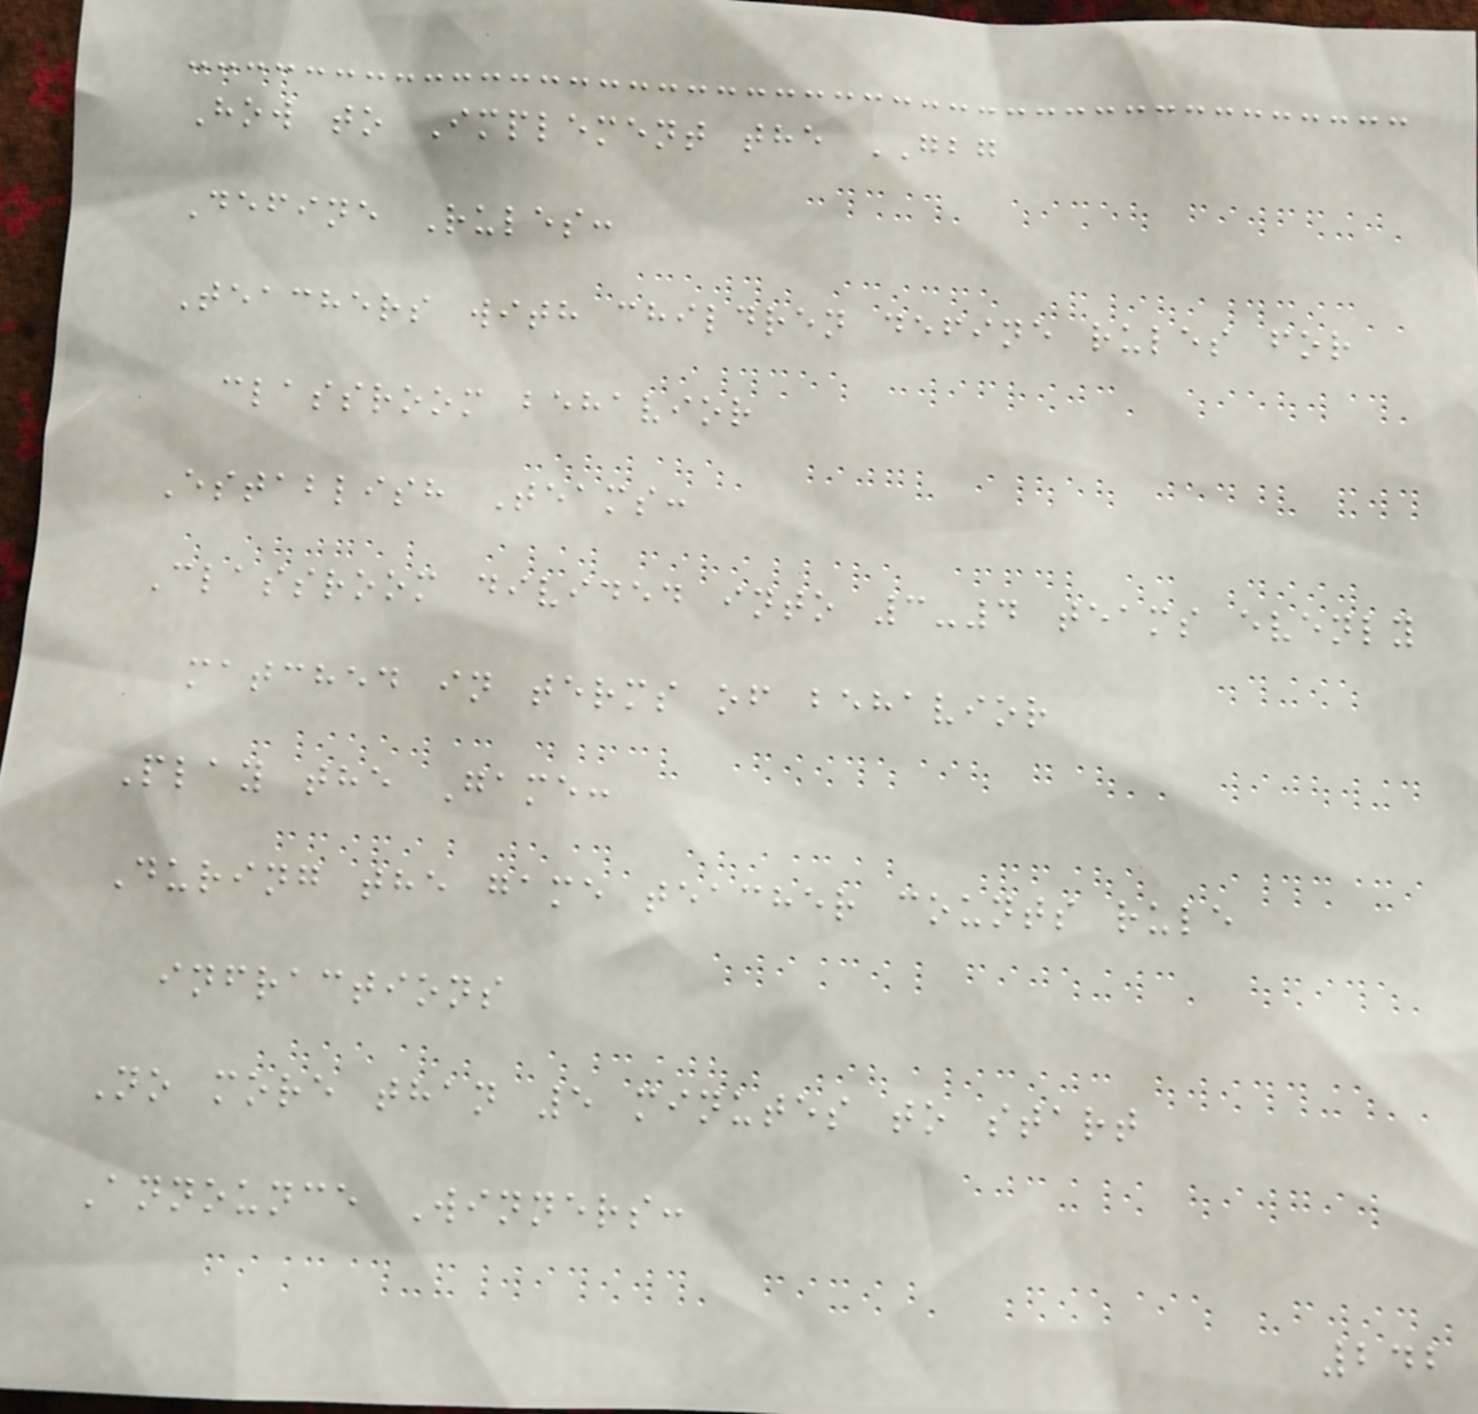How to Implement the GBG
Define Rules:
Teachers with children define rules for
classroom behavior
Establish Teams:
Classroom divided into 3-4 teams evenly
matched in terms of behavior
Play the Game:
During the game teacher counts rule
infractions
No more than 5 minutes to start
Announce Winners:
242
